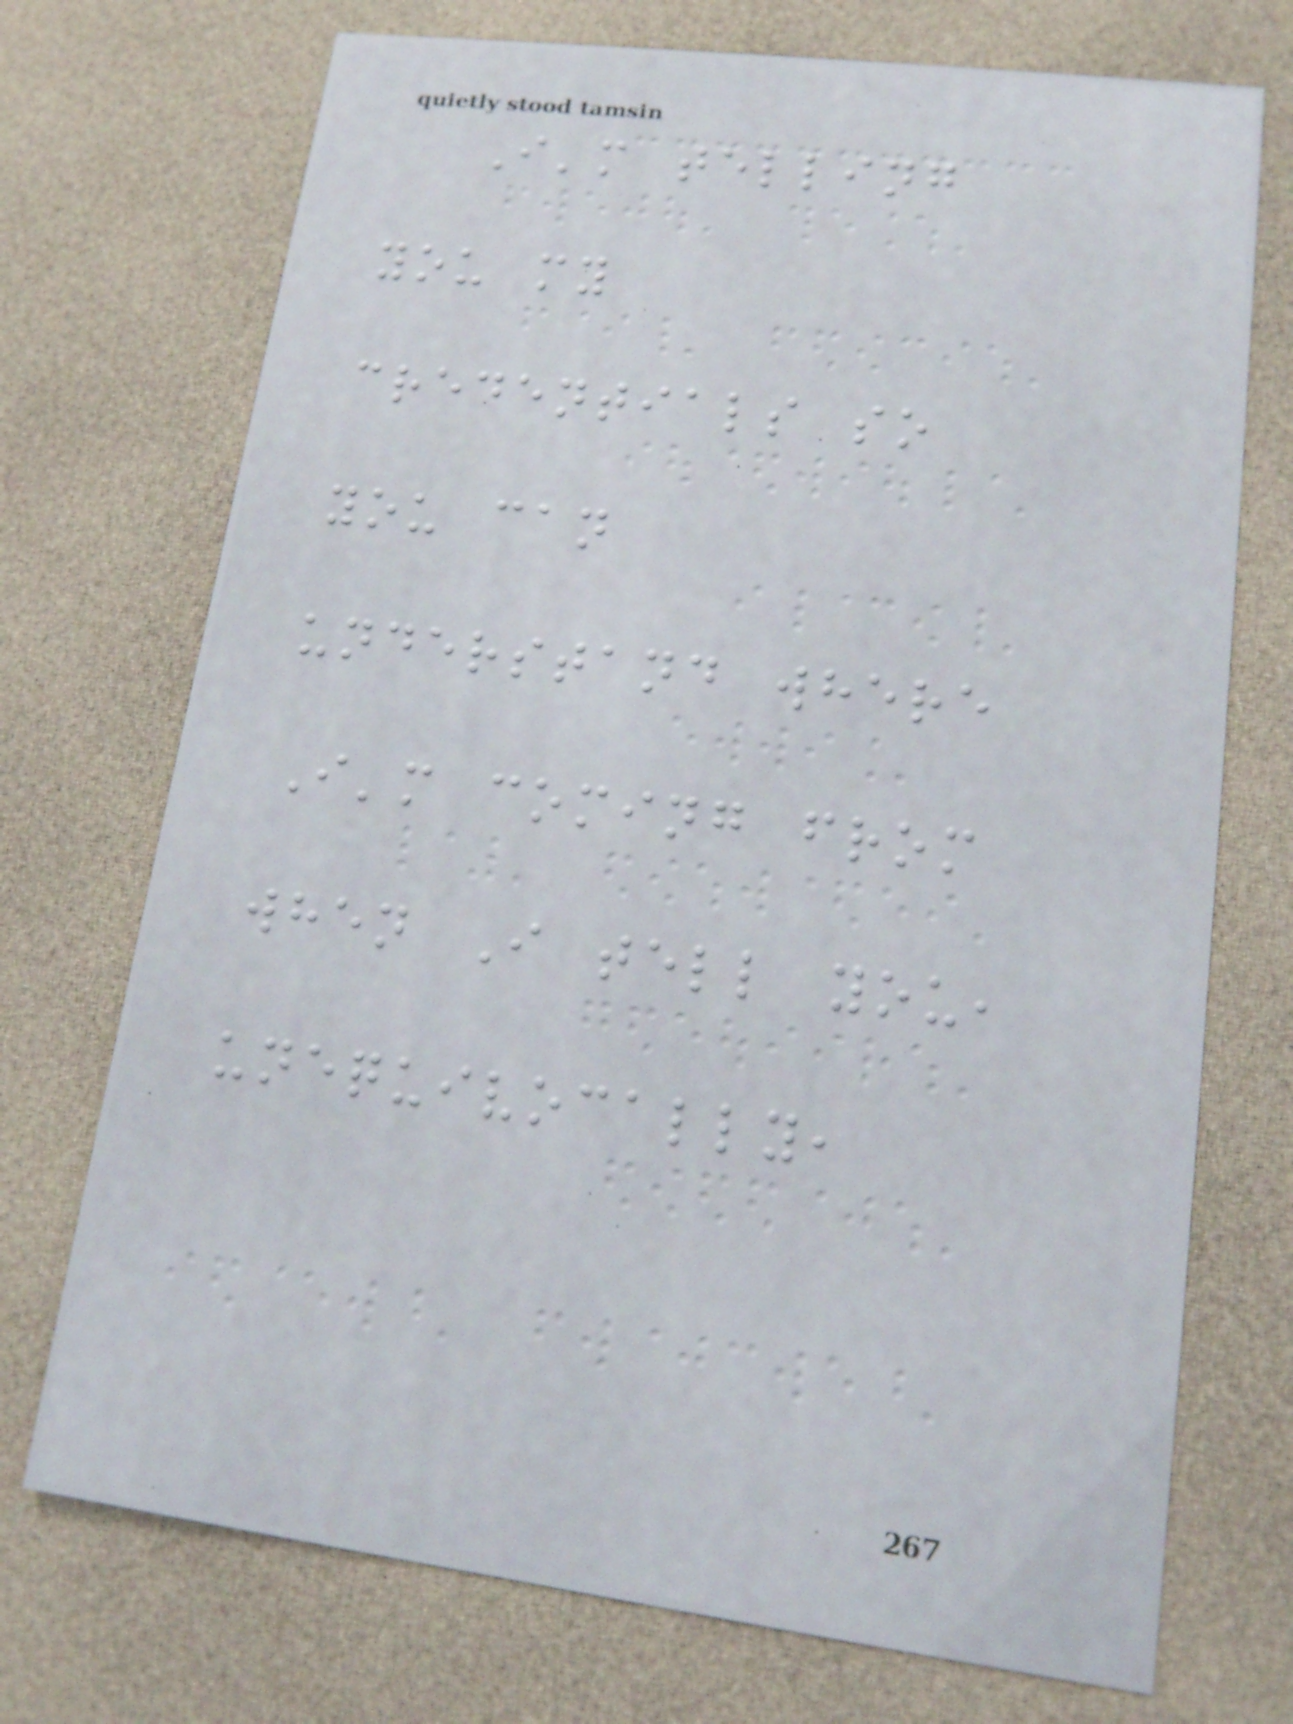I'm telling
you my
credentials so
you can
understand where
I'm coming from
when I tell you,
unequivocally,
